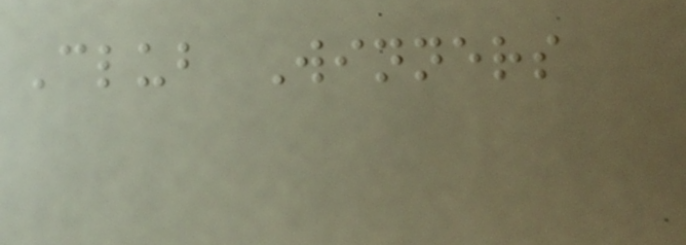Club Winners
